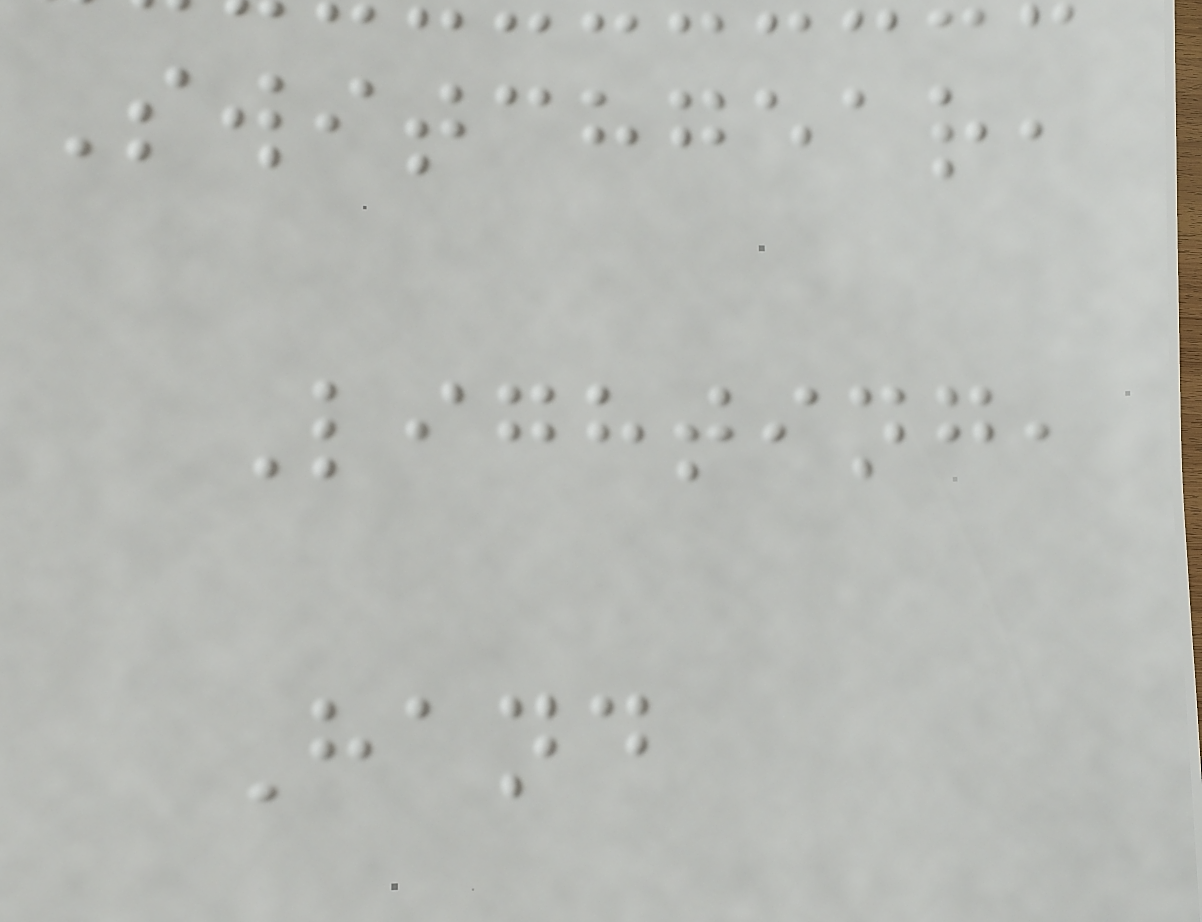Switchgear,
Lighting,
Hand
